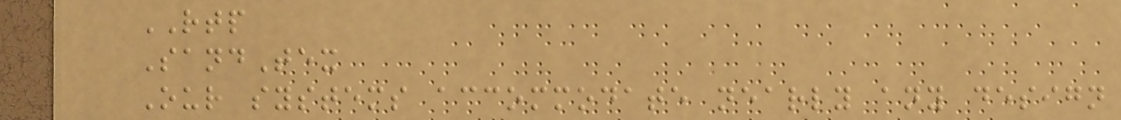RTP
SandTex
Our systems accommodate nearly any design
